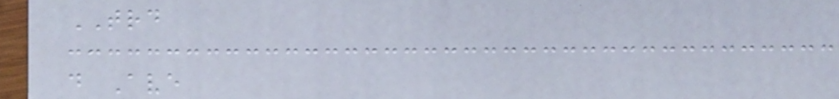TRD
d Ave
